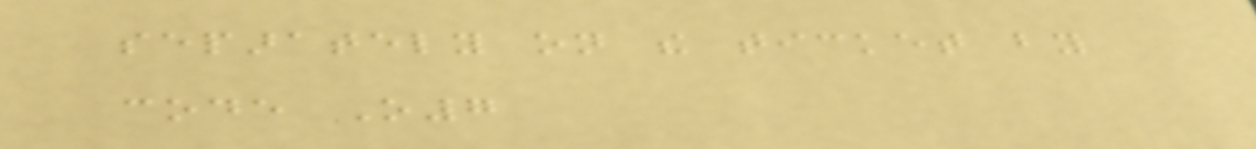separately on the ticket by
code O7
